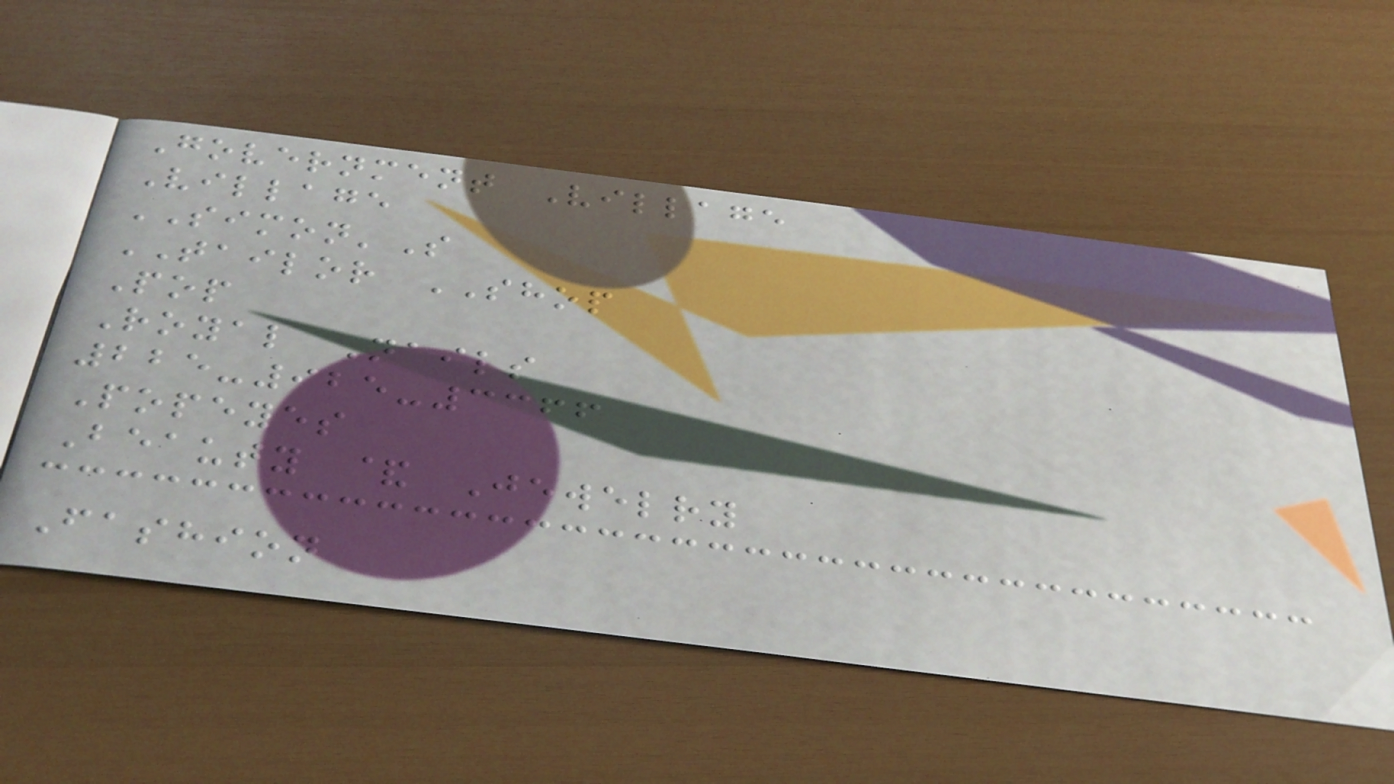Government Village
Village
SIMON'S
TAILOR SHOP
Pop
Royal Nails
225-925-3366
Popeyes
Beauty & Jewelry
Fashion
